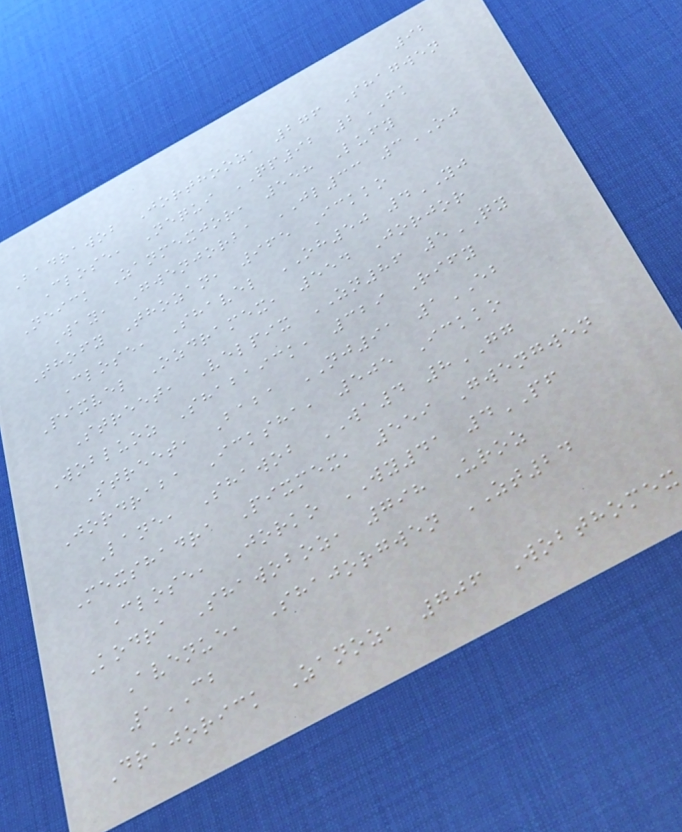92
Badrawob Jorthooz, 276 Shagwen
Close, Nequi QP92 2FK
Neick Zanmexjor, 558 Lufy
Way, Gwenjorba JL33 3OJ
Thofy Thozan, 965 Ickko
Close, Shavel OH50 4YJ
Pixvel Ozdramex, 554 Jorjor
Street, Velpix ZN86 5QY
Wobluoz Shabaick, 329 Rify
Street, Baba NJ91 1EB
Jordraba Icksha, 505 Ickko
Lane, Shawob WA4 8GG
Mexshadra Pixmex, 559 Gwengwen
Close, Jorko WY41 4PF
Kodra Shawoboz, 798 Uroz
Avenue, Shajorgwen ZT24
1CB
Drajorick Zanoz, 706 Wobthomex
